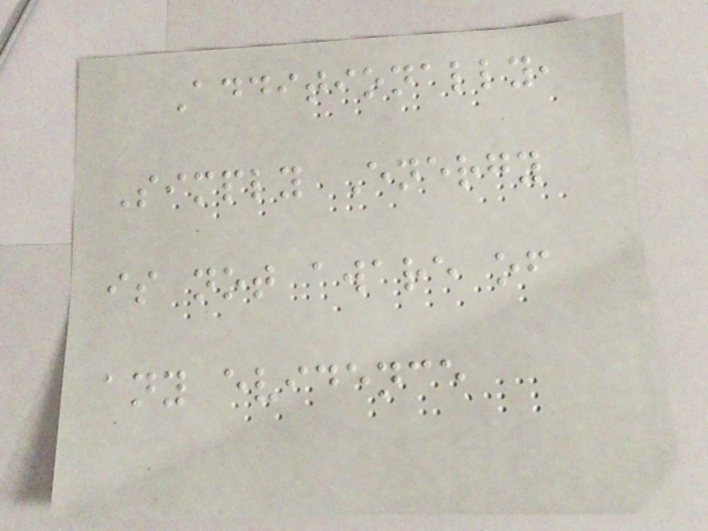Additionally,
Simply Energy
is not aware of
any evidence
